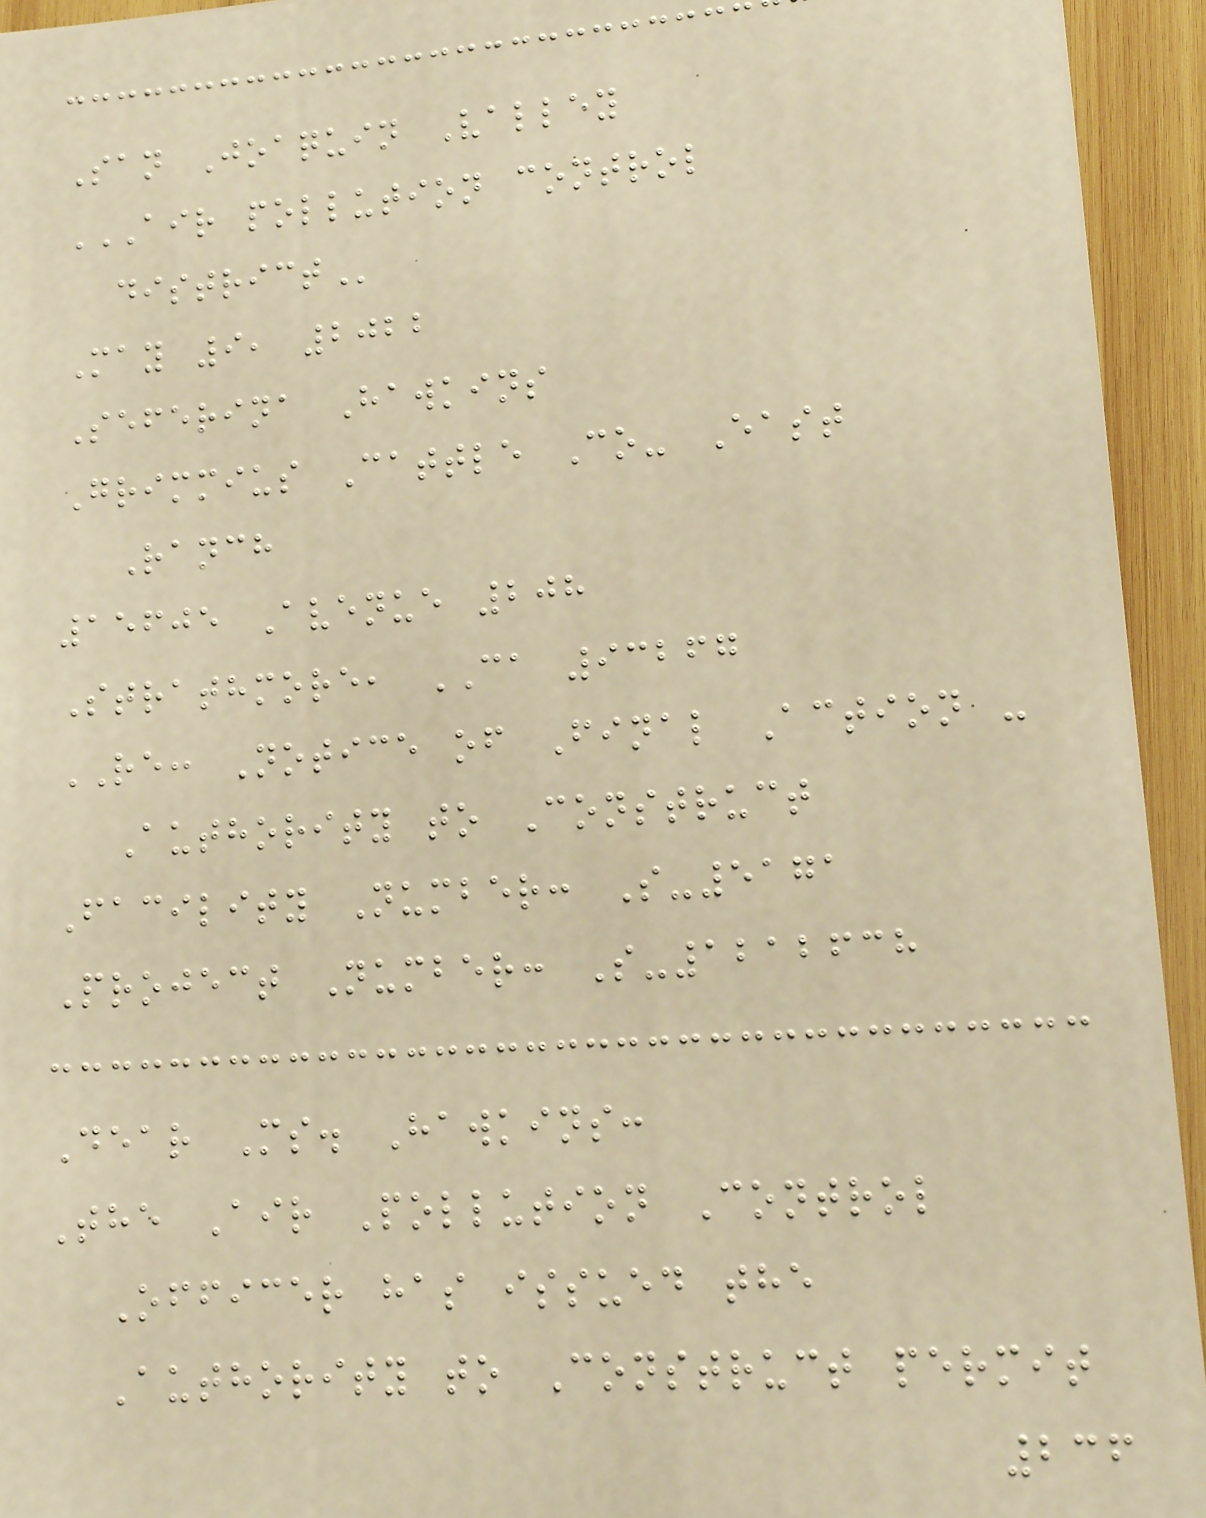San Joaquin Valley
AIR POLLUTION CONTROL
DISTRICT
May 9, 2022
Seferina Hawkins
Grimmius Cattle Co- East
Ranch
15605 Avenue 208
Strathmore, CA 93267
RE: Notice of Final Action -
Authority to Construct
Facility Number: S-5171
Project Number: S-1212638
Dear Ms. Hawkins:
The Air Pollution Control
Officer has issued the
Authority to Construct permit
236
